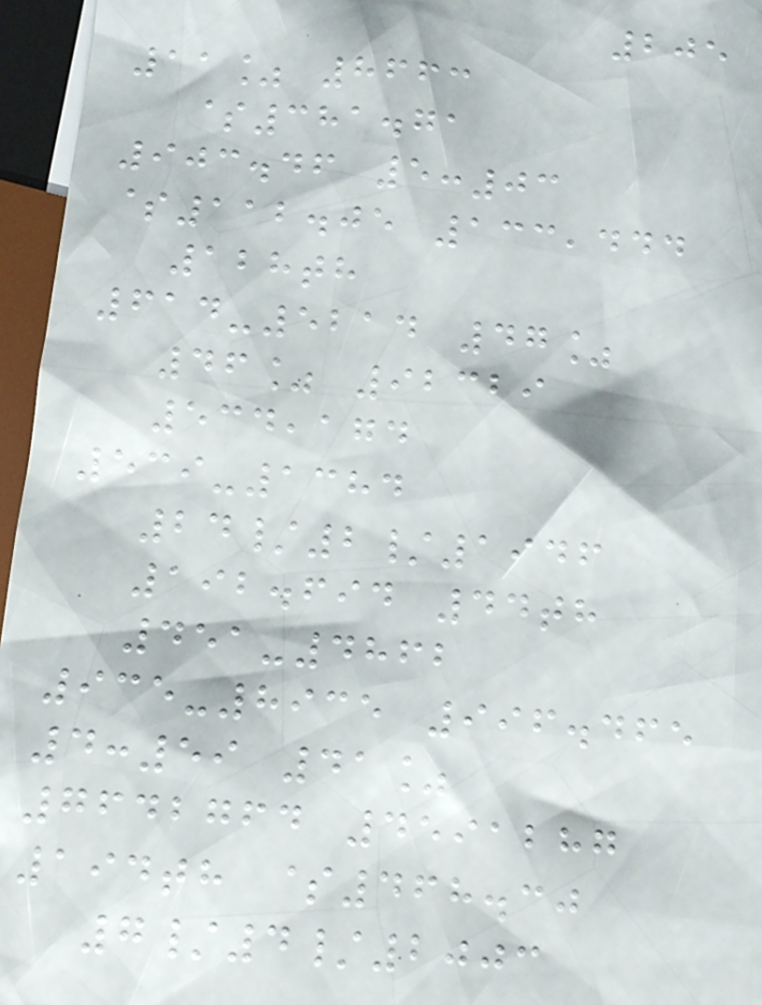205
11% 8663
$381.71
903.46 5:03
$112.05 133,444
128th
614-5214 47%
46% 92329
534,174
539-1384
24/2/1946
192.694 44th
451-4862
935-8935 996.465
4:59 41%
7642764 4591287
194th $468.30
7/4/2003
